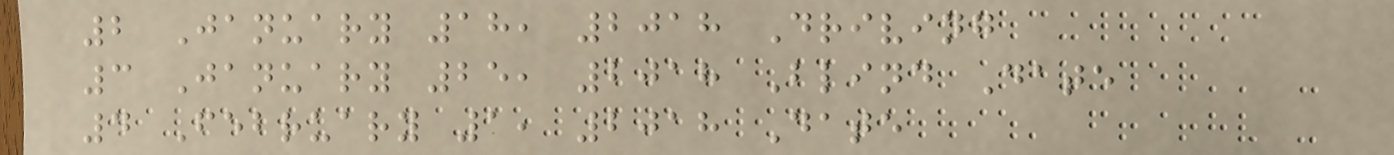2 January 18, 2018 Driving
3 January 25, 2018 Blind Date
4 February 1, 2018 Date
